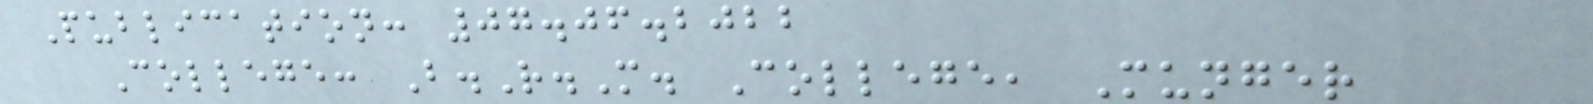Publication: 07.06.2022
College: B.R.M. College, Munger
